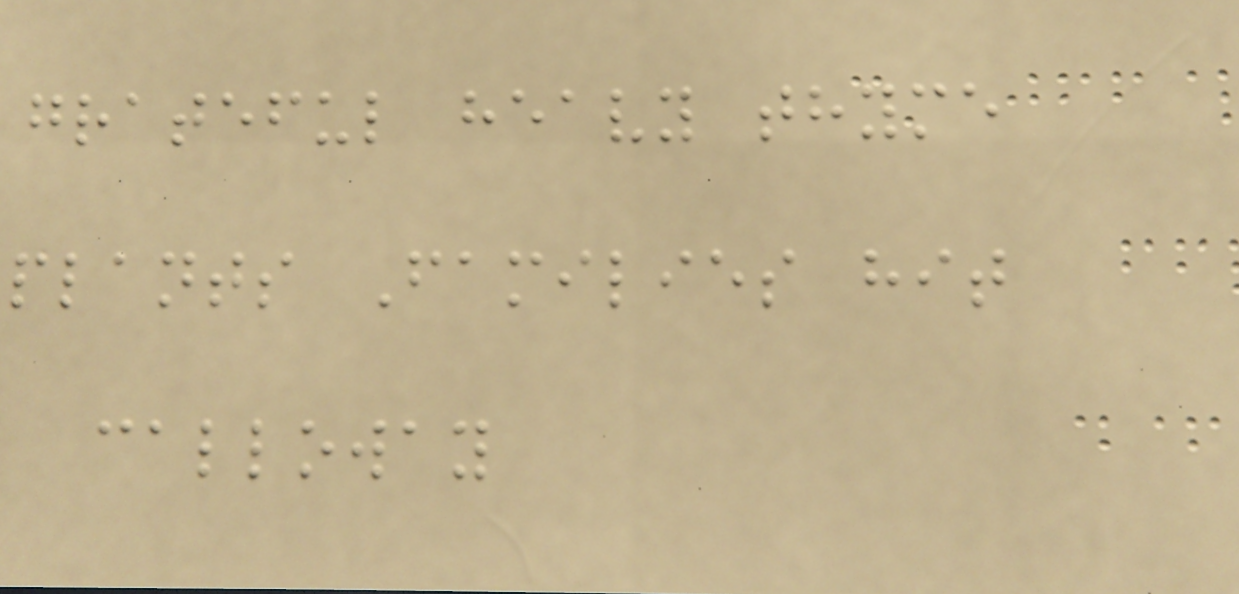grateful heavy thyme
plants Families hit
calloway
